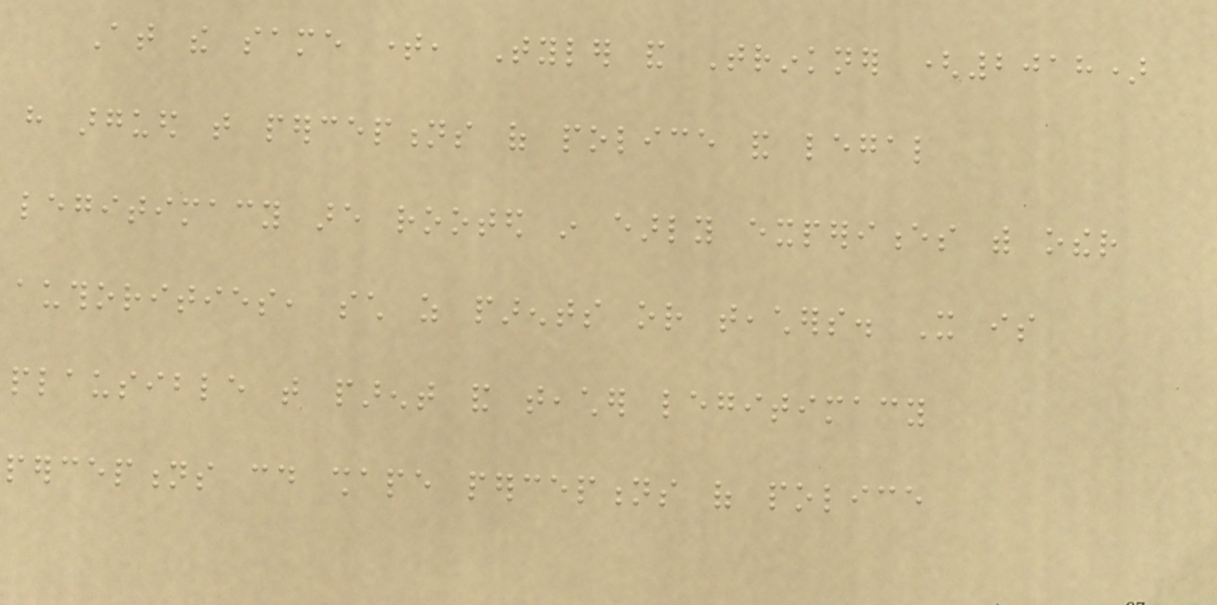At the same time, Tyler and Trinkner (2018)
have argued that perceptions of police and legal
legitimacy are rooted in early experiences with other
authorities, such as parents or teachers. It is
plausible that parent and teacher legitimacy
perceptions could shape perceptions of police
